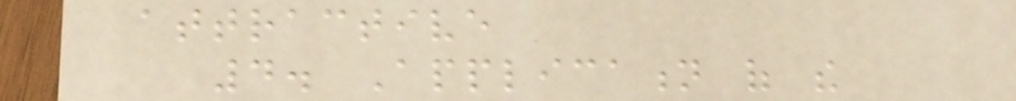attractive
4. Application of the
